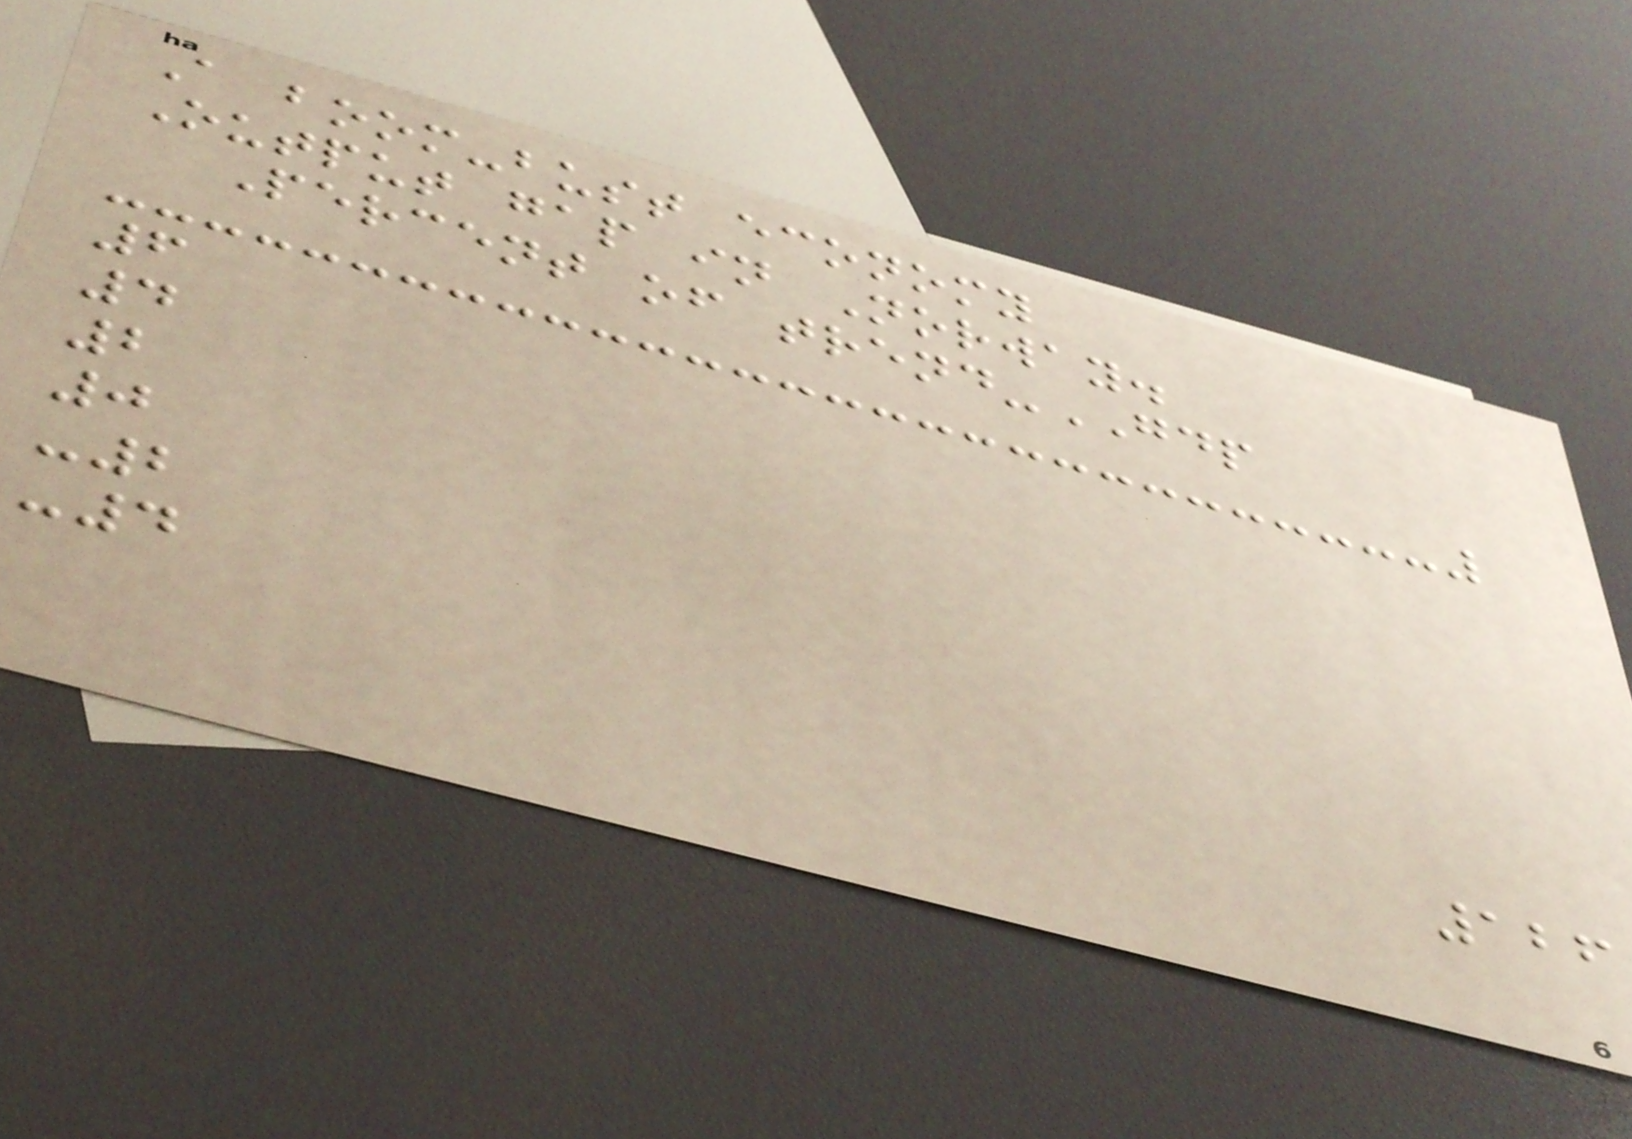A boom-bust economy
Output gap in Norway.
Percent of trend-GDP
6
4
2
0
-2
-4
126
